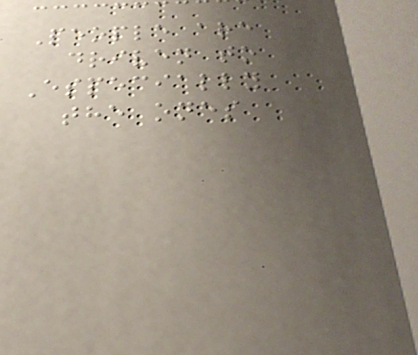People are
driven to
Especially
the ones
